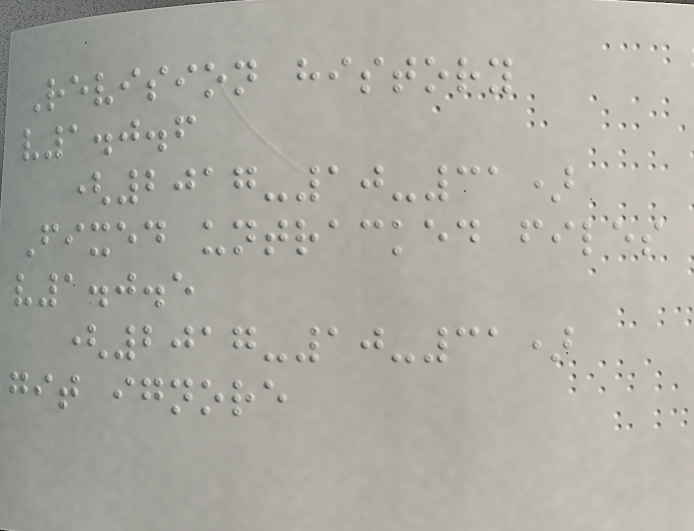Revision history
v1.0.6
(2017-10-31)
Fixed untracked files
v1.0.5
(2017-10-31)
git ignore
